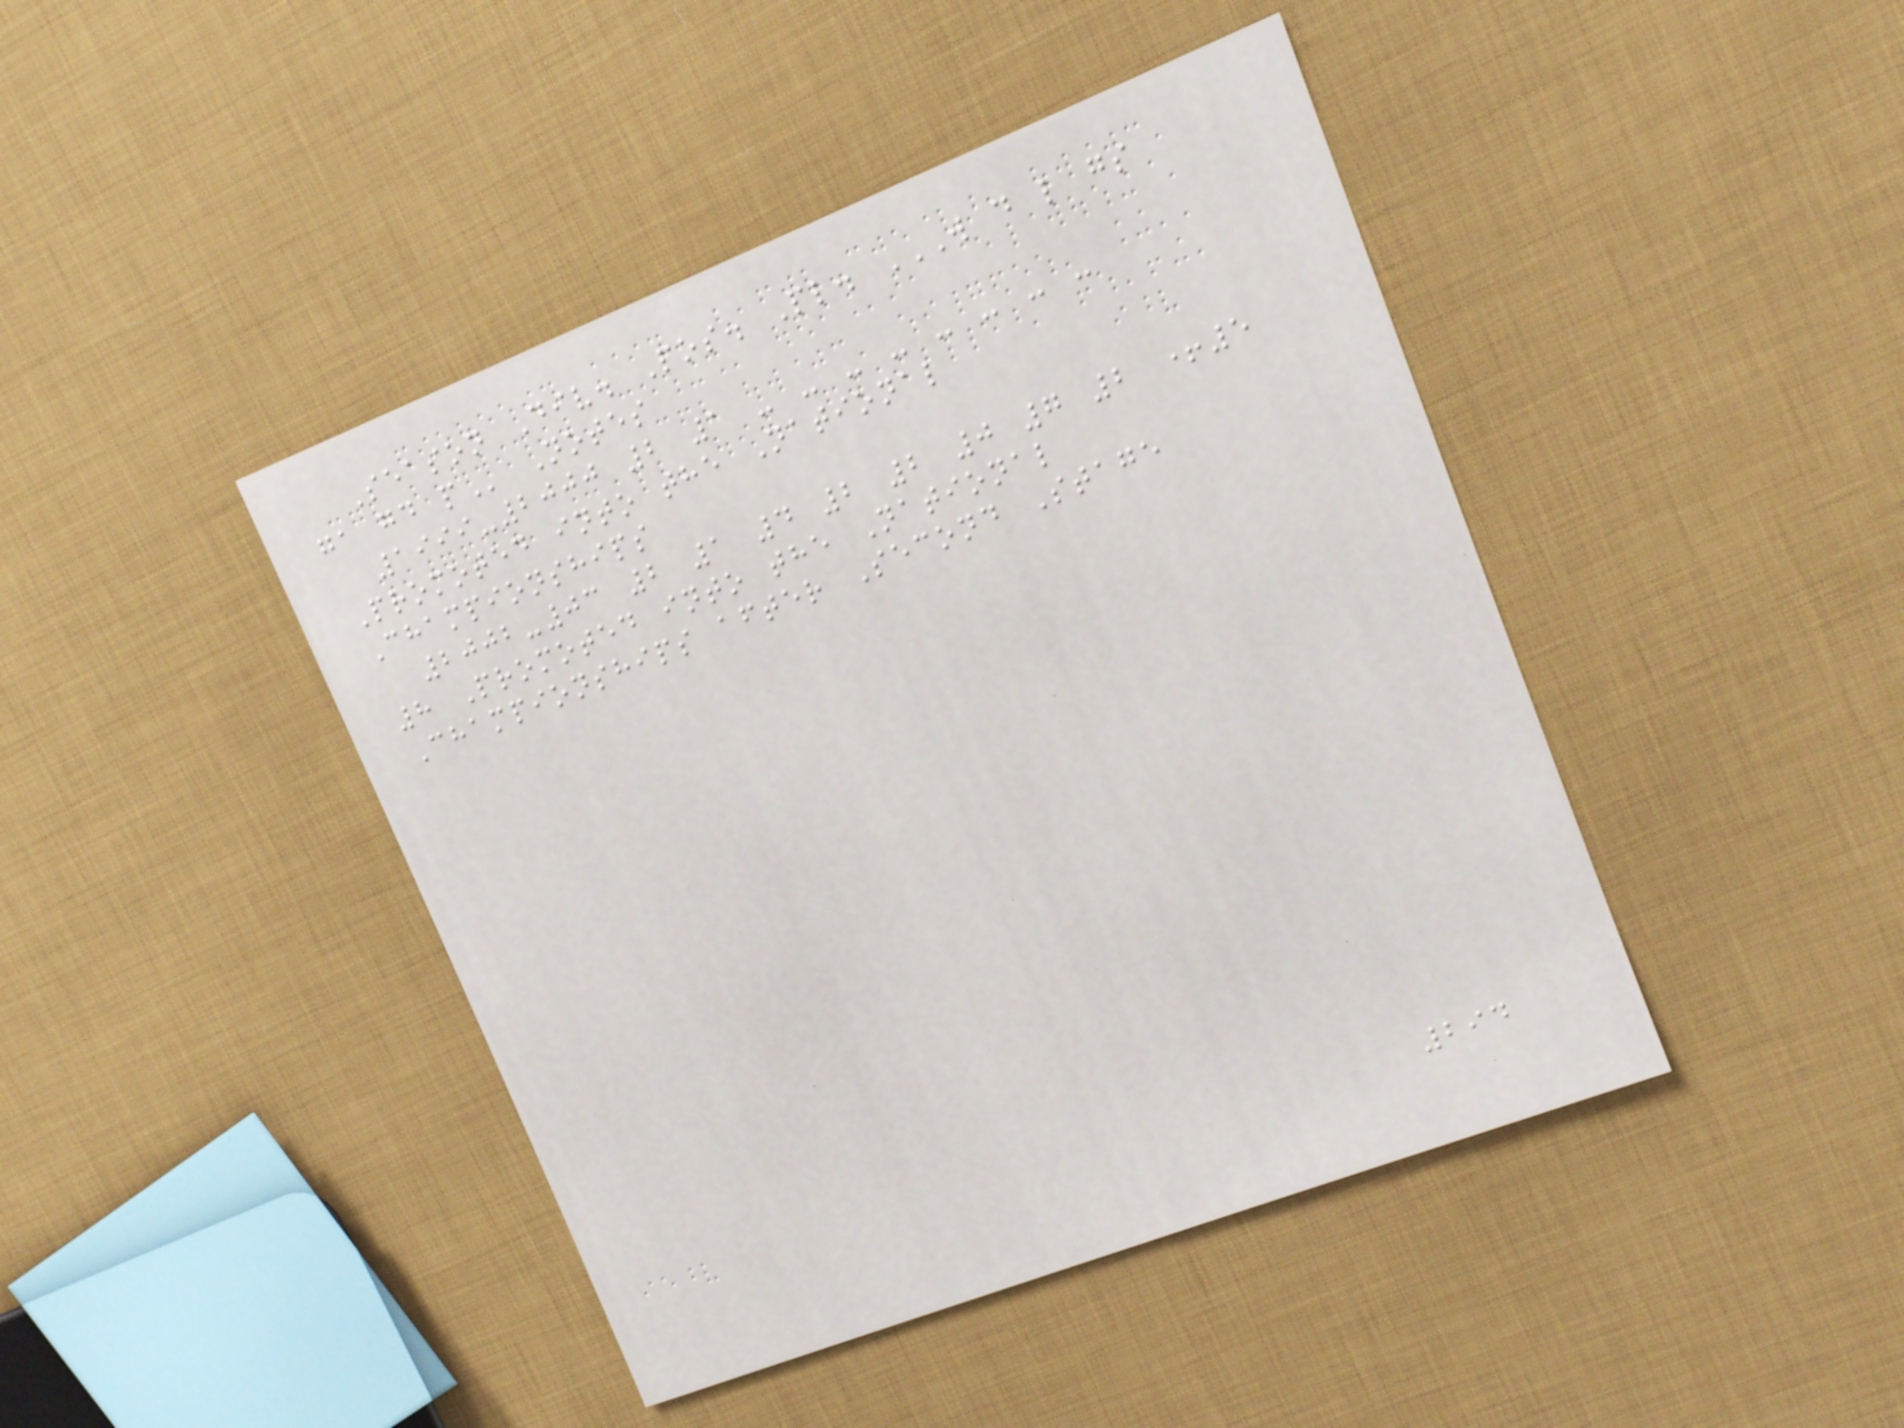Season Div. Pos. Pl. W D L GS
GA GD P Notes
1999-2000 2 1 - - - - - - - -
Promoted into the National
Championships
2002-03 2 1 4 2 2 0 7 2 +5
8 Promoted into the National
Championships after Second Stage
294
